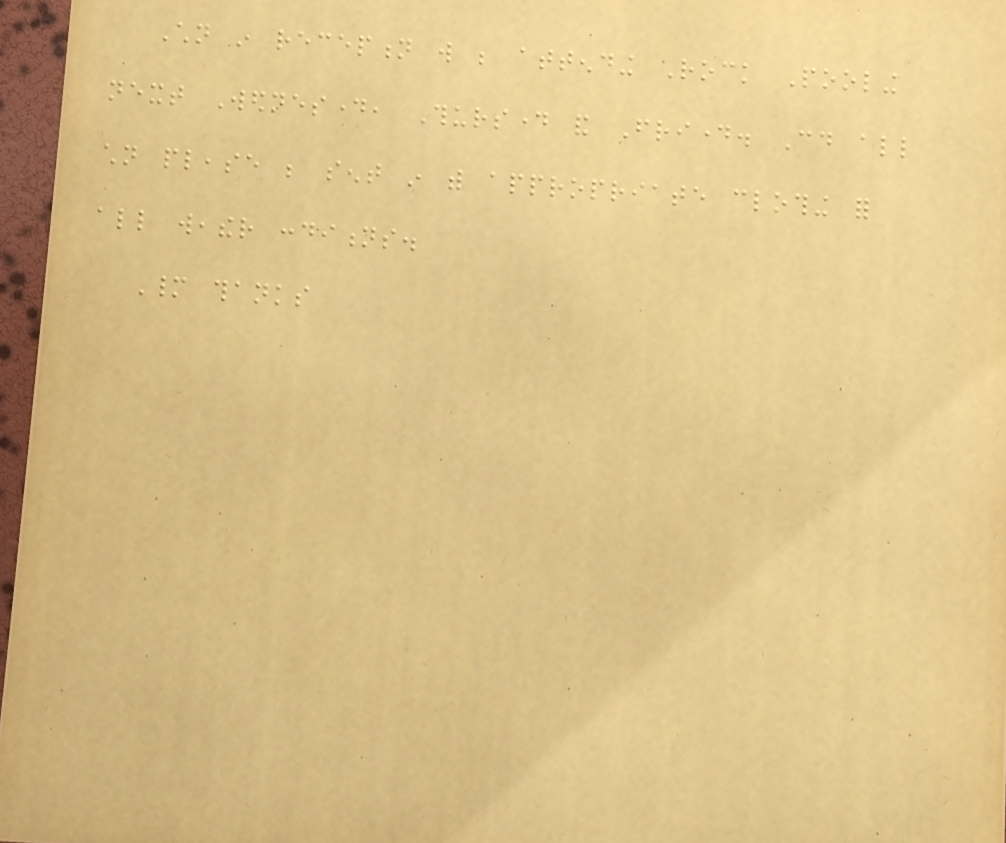Children in reception will be attending Rock Pooling
next Wednesday, Thursday and Friday. Could all
children please be sent in with appropriate clothing for
all weather conditions.
Many thanks
